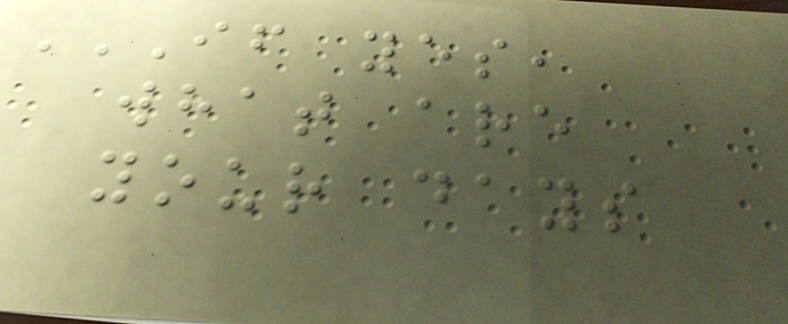IF YES,
WHAT ARE
YOUR DAYS
